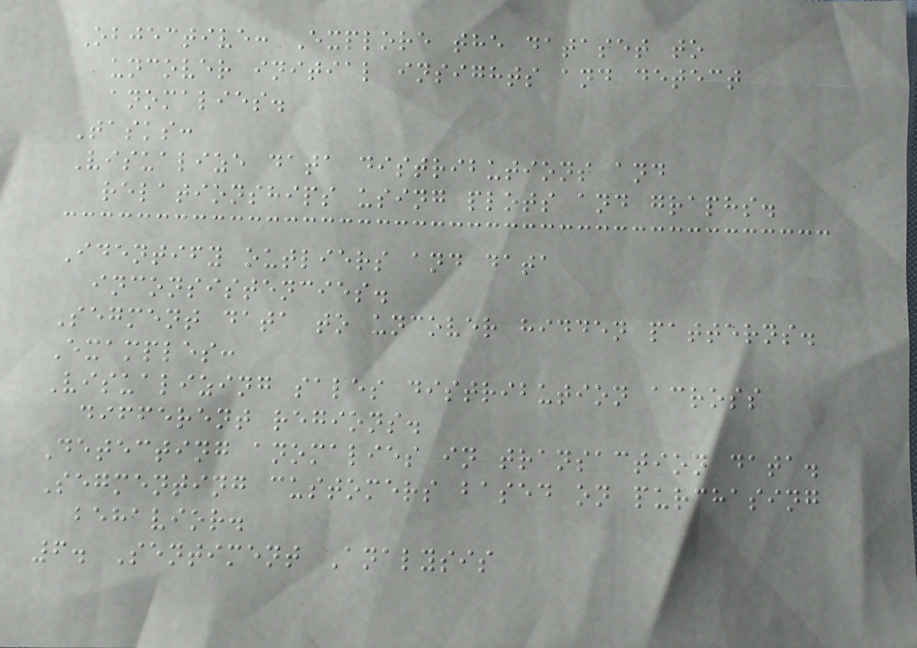Objective: Explore the dataset to
uncover initial insights and detect
anomalies.
Tasks:
Visualize data distributions and
relationships using plots and graphs.
Identify outliers and data
inconsistencies.
Segment data to uncover hidden patterns.
Examples:
Visualizing sales distribution across
different regions.
Detecting anomalies in transaction data.
Segmenting customers based on purchasing
behavior.
6. Sentiment Analysis
